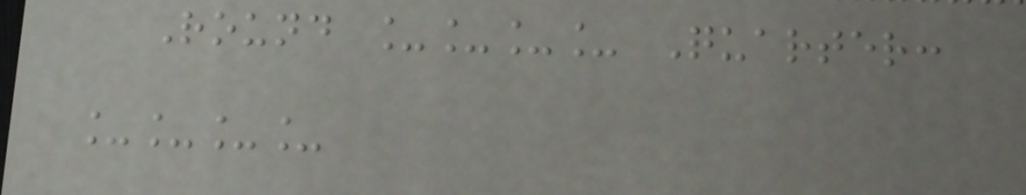Round ____ Quarter:
____
